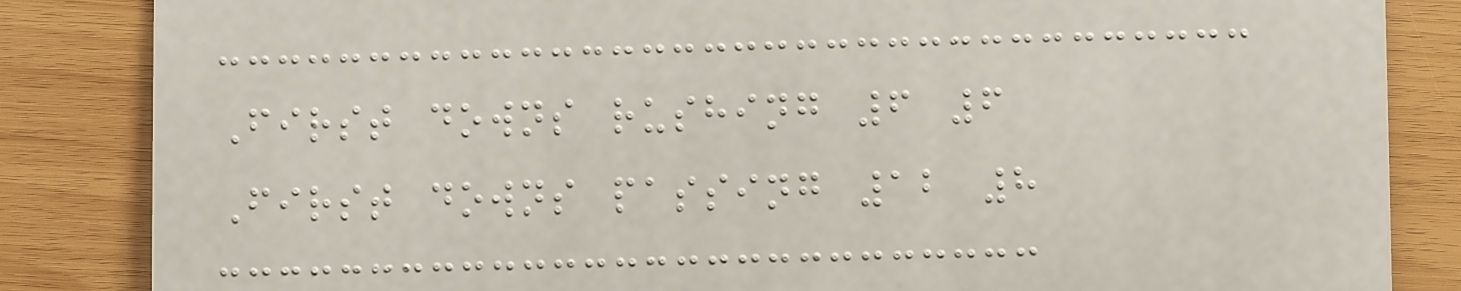First downs rushing 6 6
First downs passing 12 8
